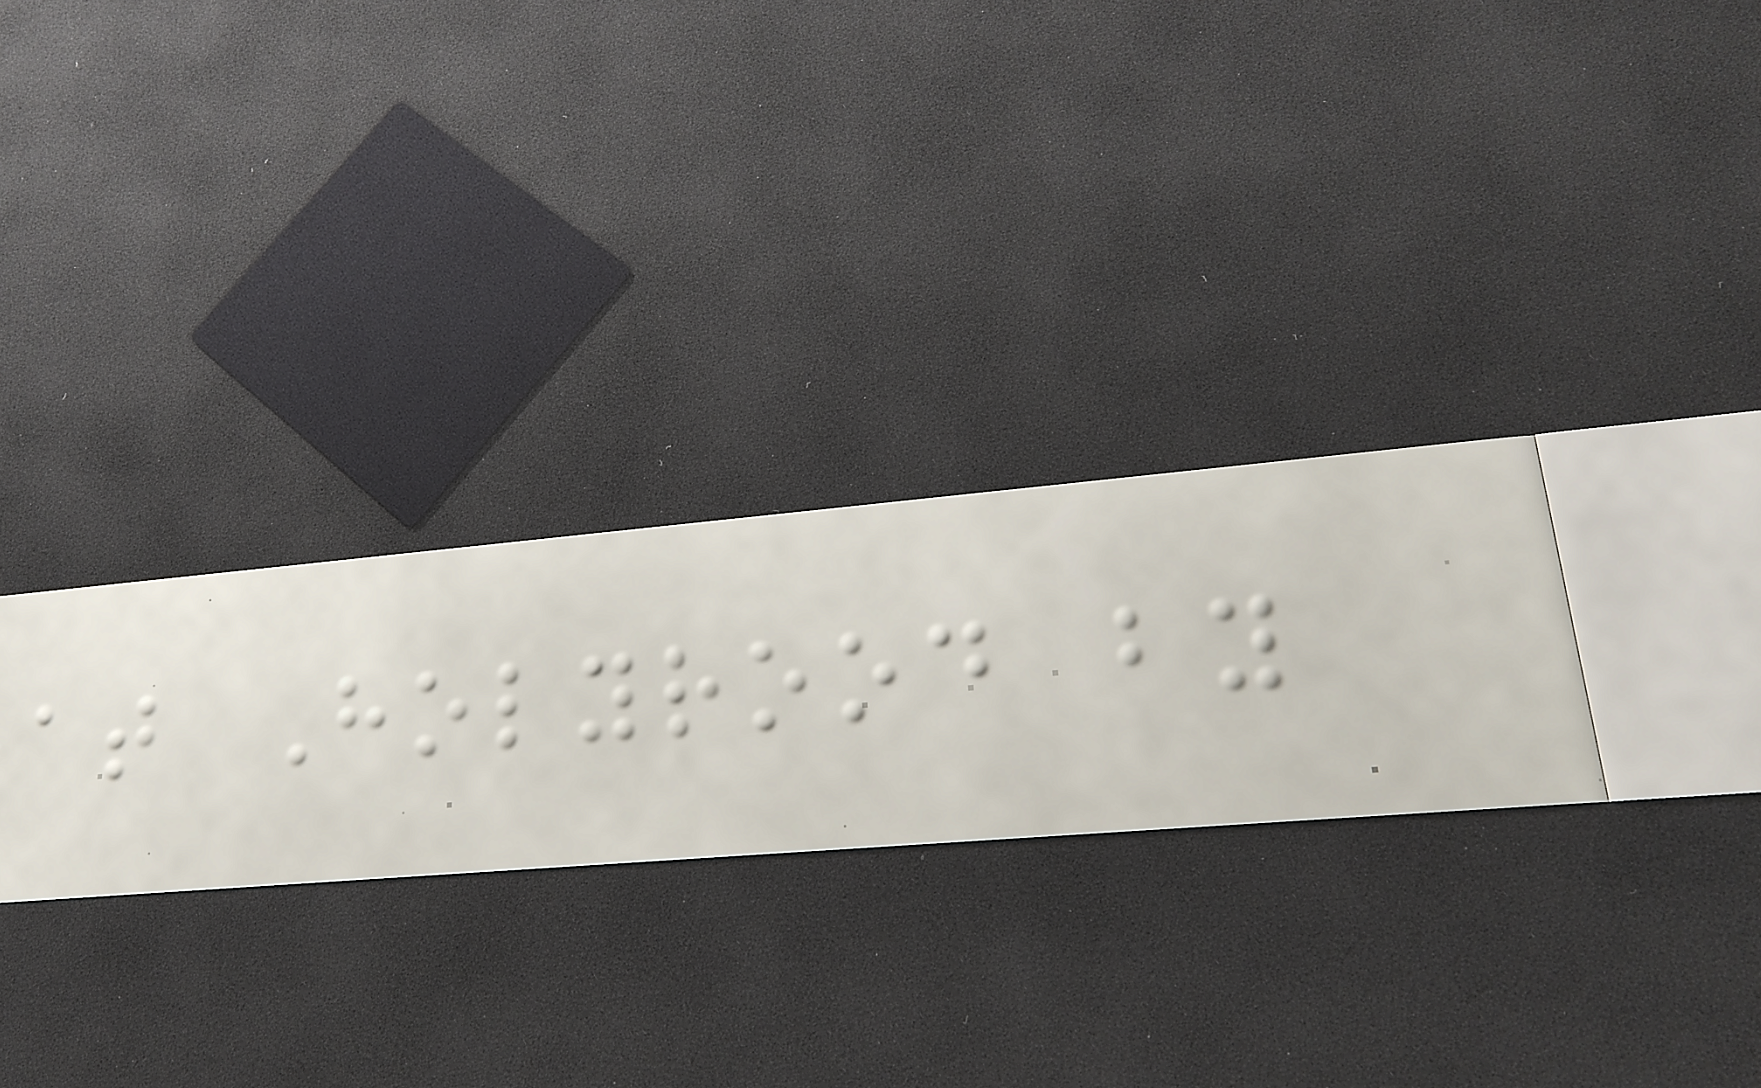at Holyrood by
